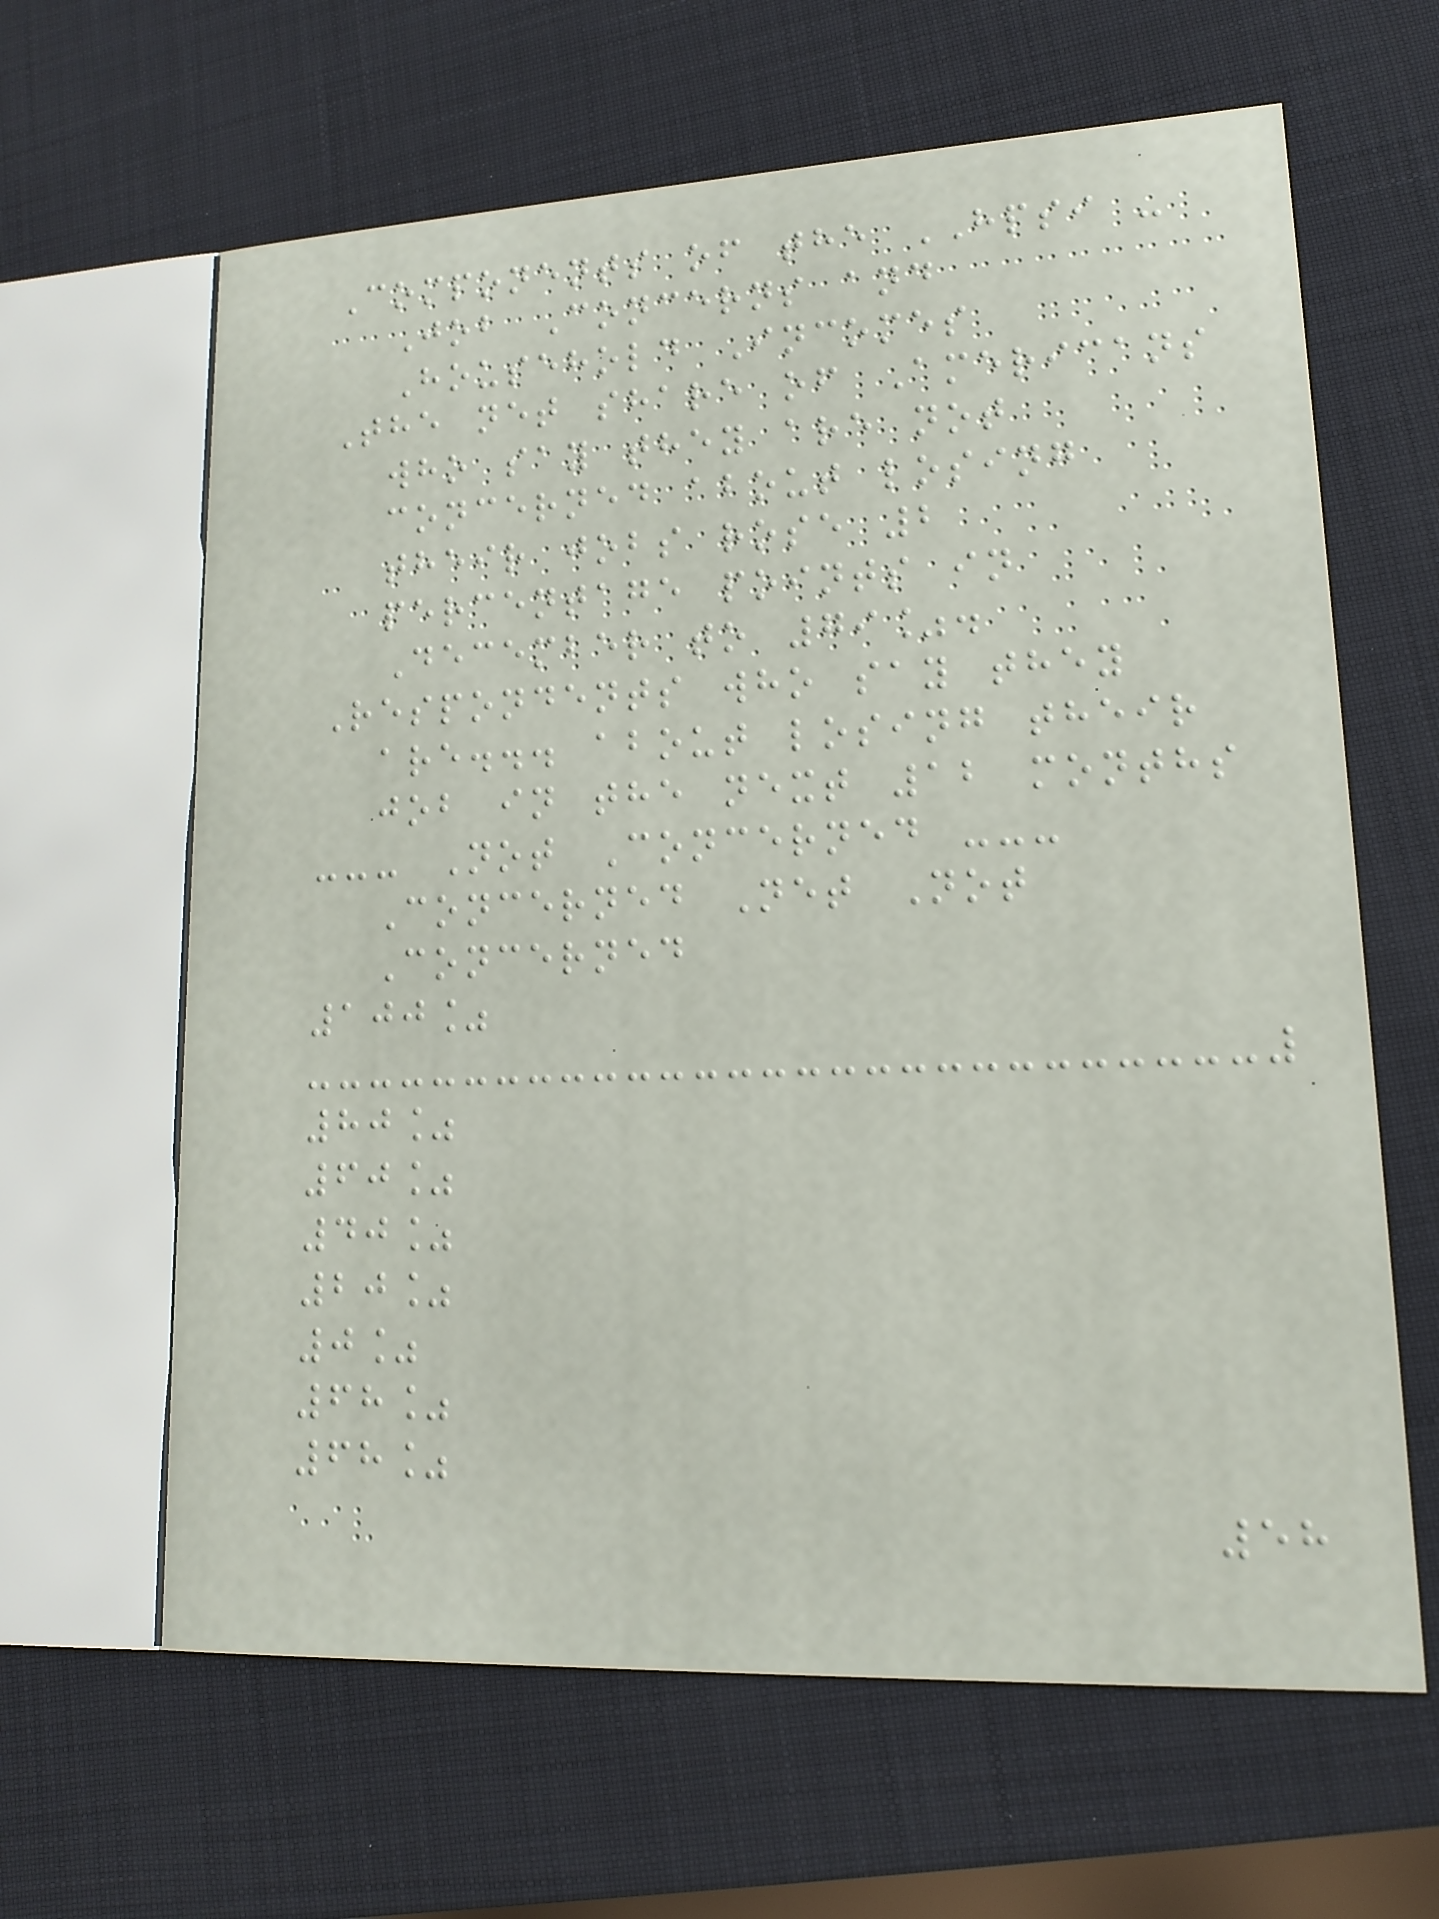Components of the HPSI -
Job Concerns and
Household Incomes
The net share of Americans
who say they are not
concerned about losing
their jobs rose 2
percentage points in
December to 79%.
Respondents who say they
are... about losing their
job in the next 12 months
--- Not Concerned ---
Concerned Net Not
Concerned
100%
80%
60%
40%
20%
0%
68%
68%
58
